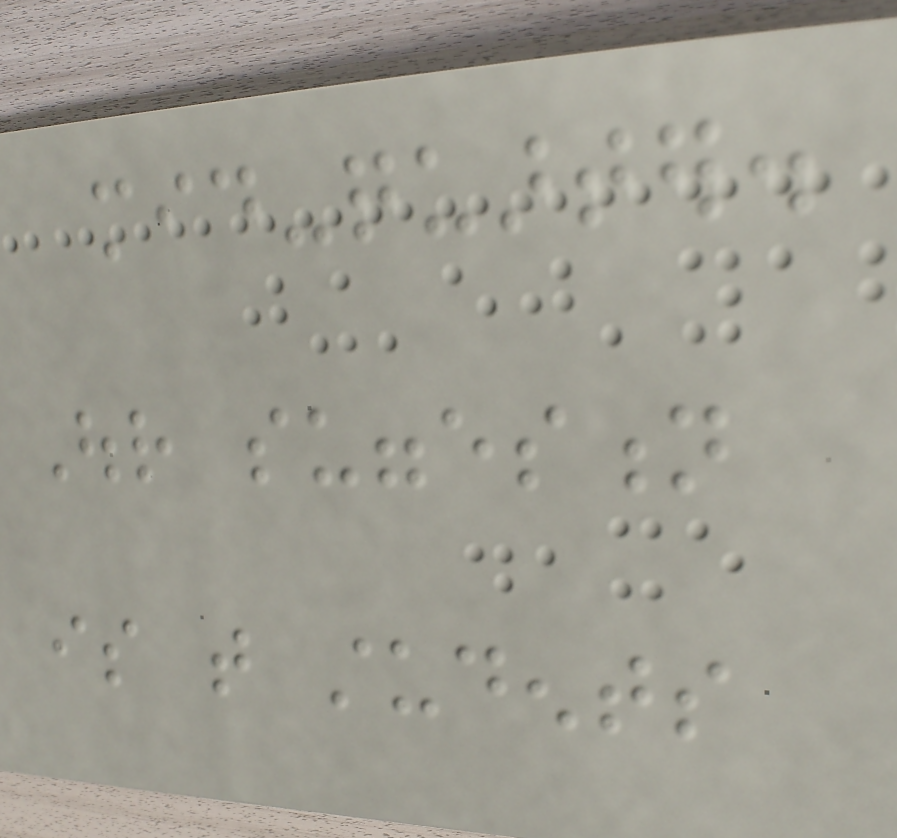mid-quarter.
Our suggestion
is that students
